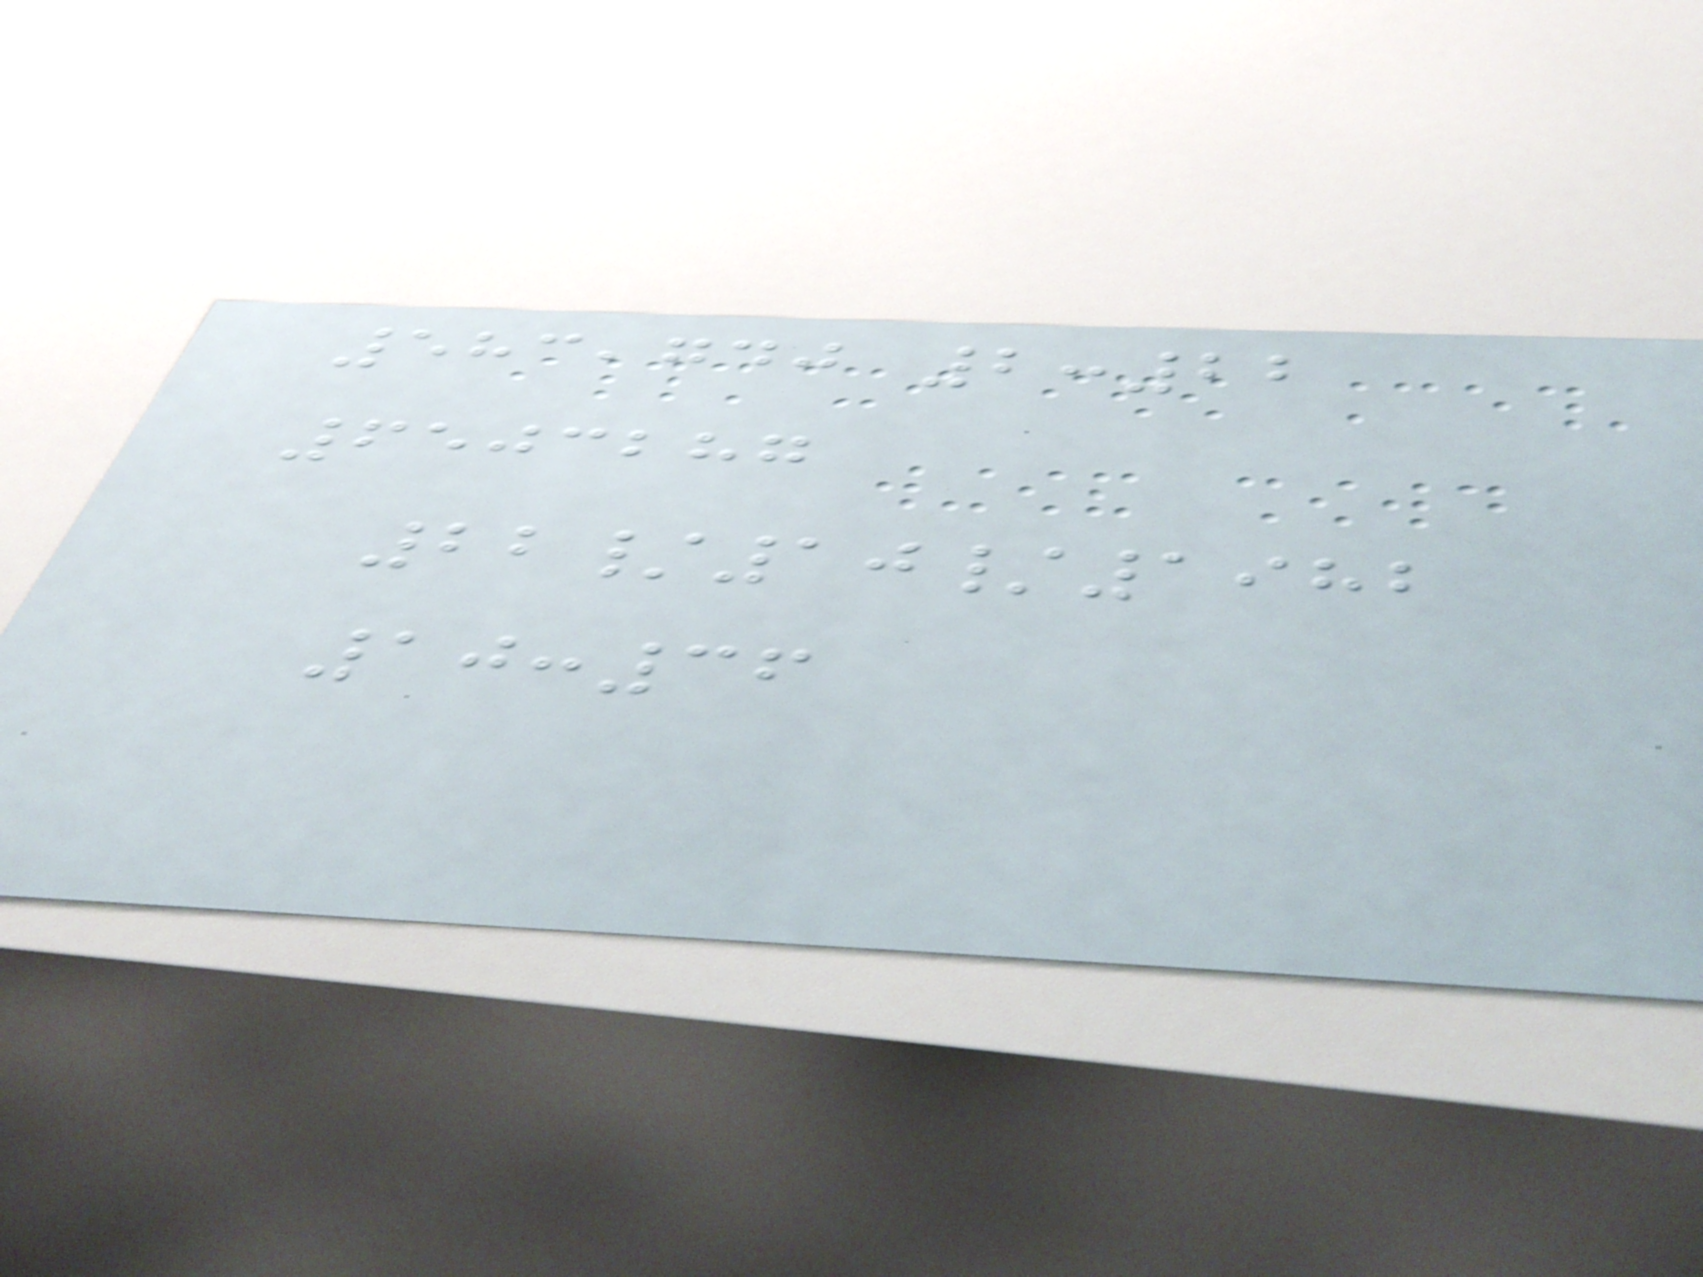583,740 2:22
6503287
22/10/1982
10:36
